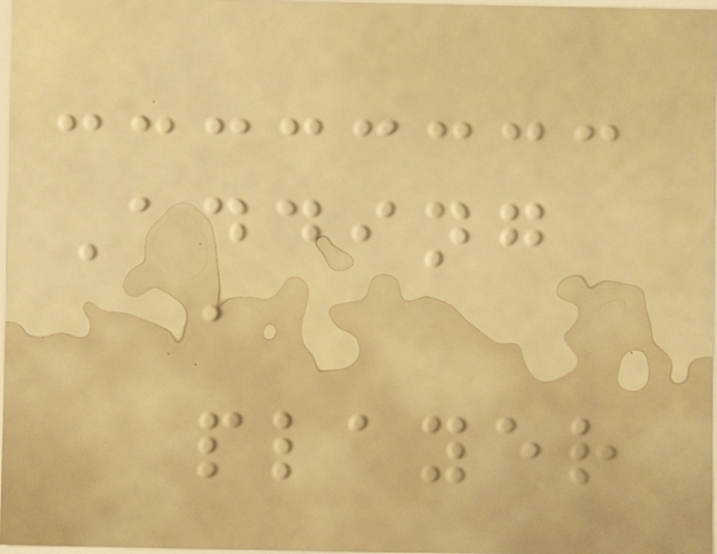Adding
a
player
